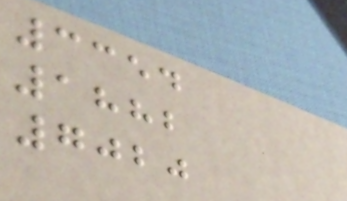3354
1882
7020
